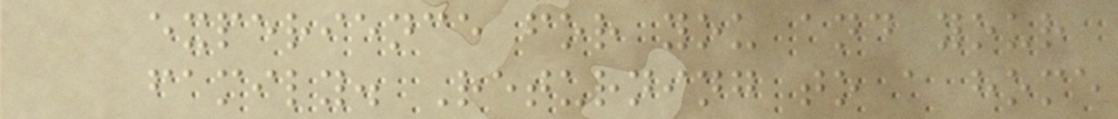experience for you and your
family. Returning to a home
